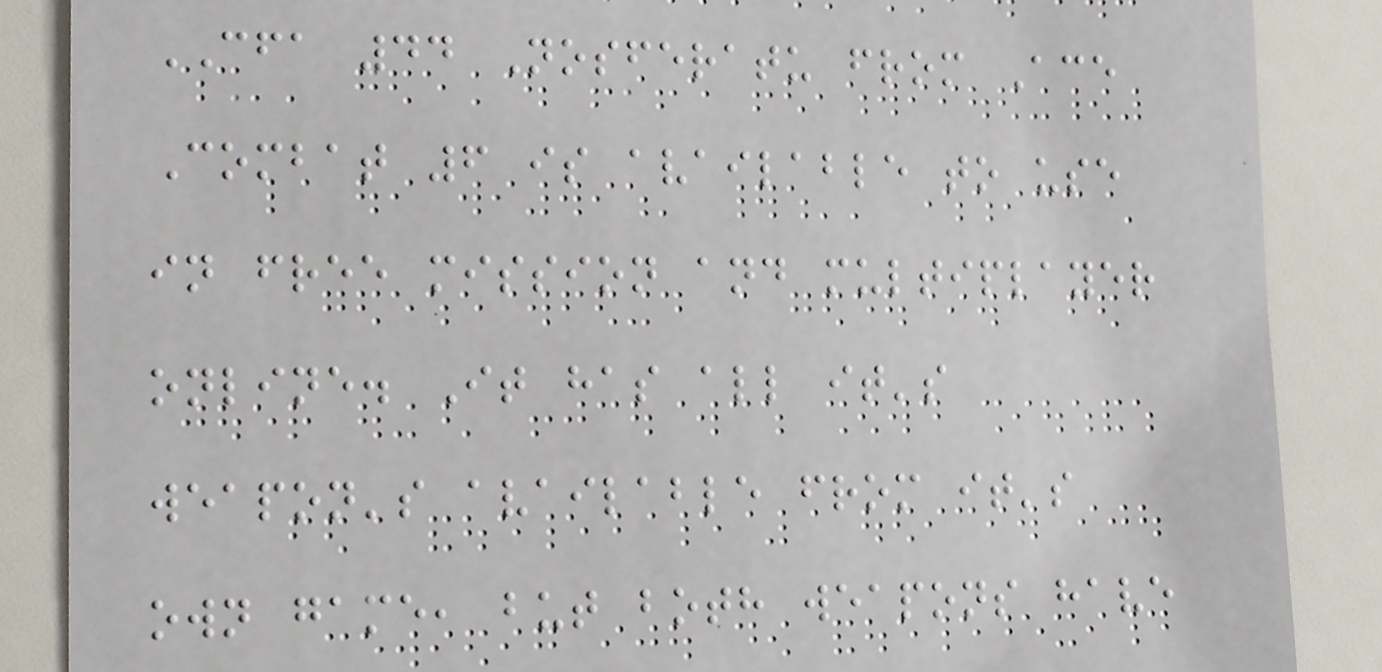CFA 44 Nosferatu from Ace
Combat 6 is available to use
in free mission and multiplayer
online. It has all it's
weapon's available from it's
own game, but both weapons have
